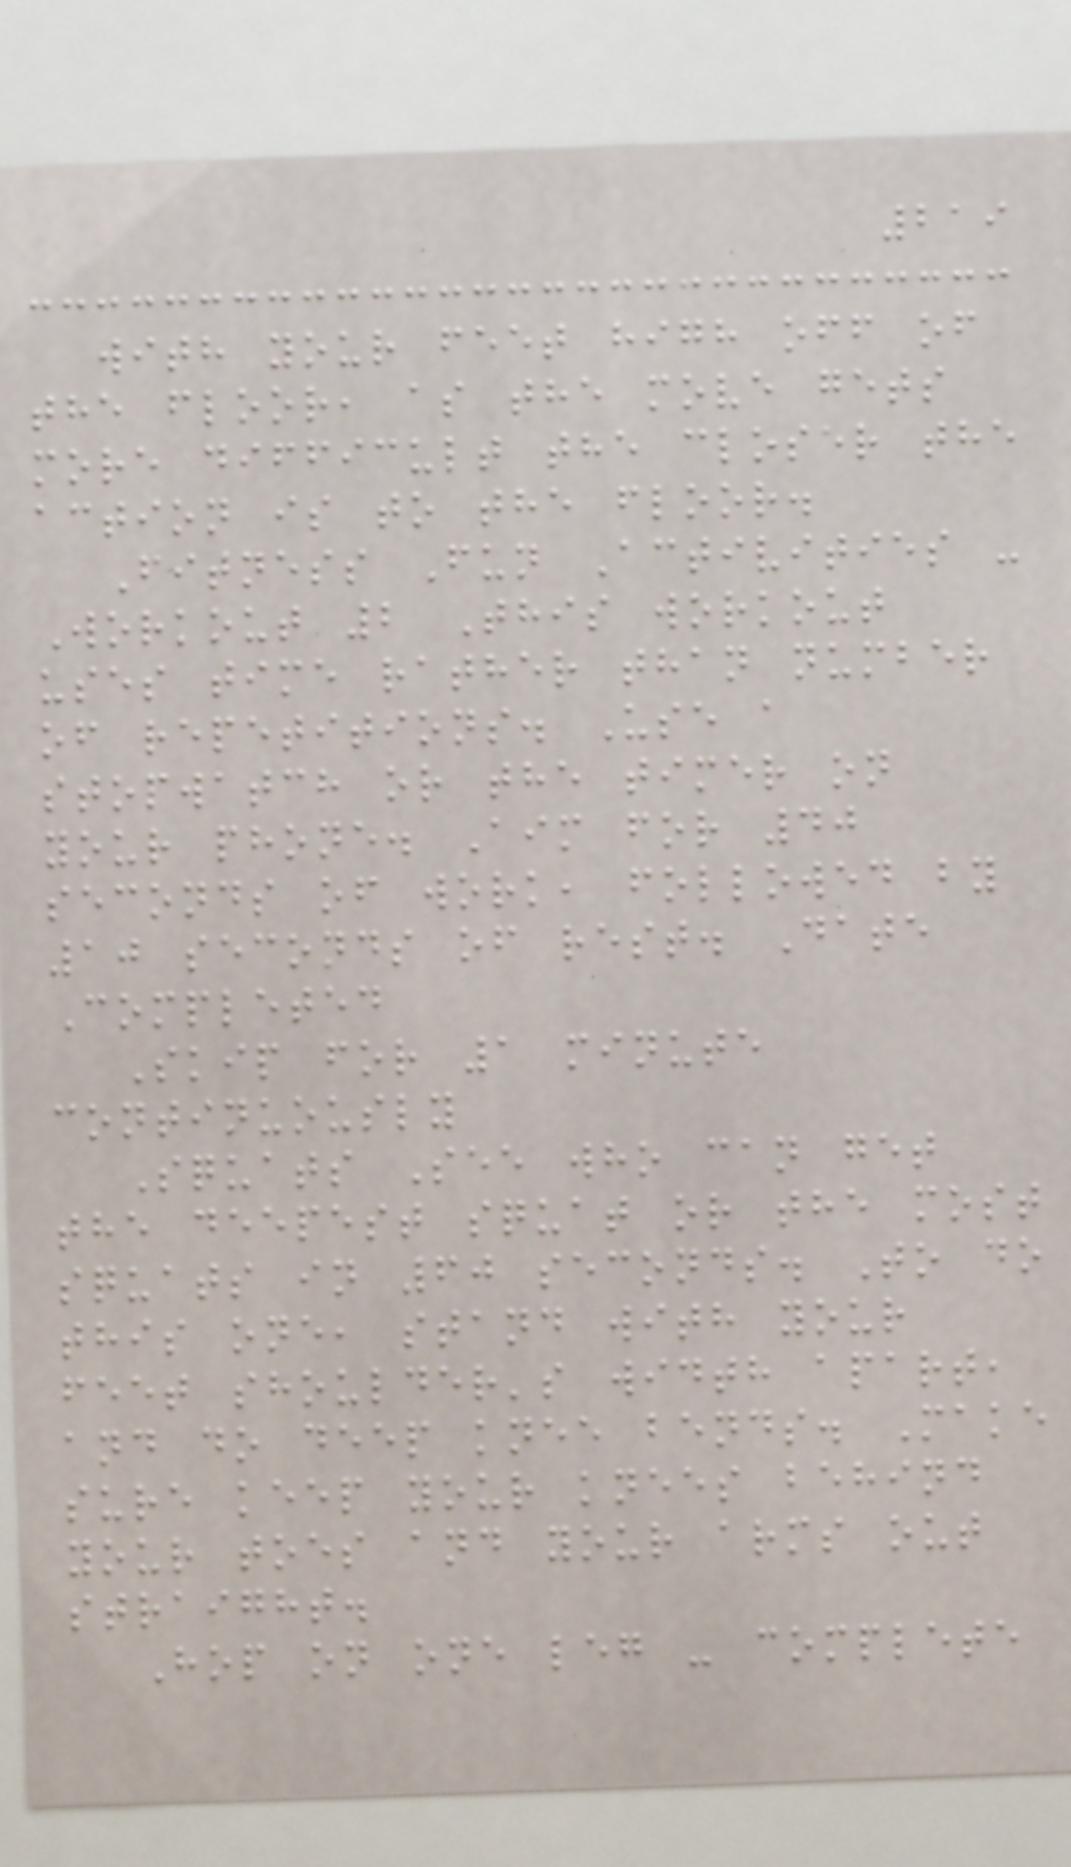219
with your feet high off of
the floor, as the move gets
more difficult the closer the
action is to the floor.
Fitness Fun Activities -
Workout 2 This workout
uses time rather than number
of repetitions. Use a
stopwatch or the timer on
your phone. Aim for 40
seconds of work, followed by
10 seconds of rest. Date
Completed
Skip for 1 minute
continuously
Squats See who can get
the deepest squat or the most
squats in 60 seconds. To do
this one, stand with your
feet shoulder's width apart,
and do deep knee bends. Make
sure keep your knees behind
your toes and your arms out
straight.
Hop on one leg - complete
